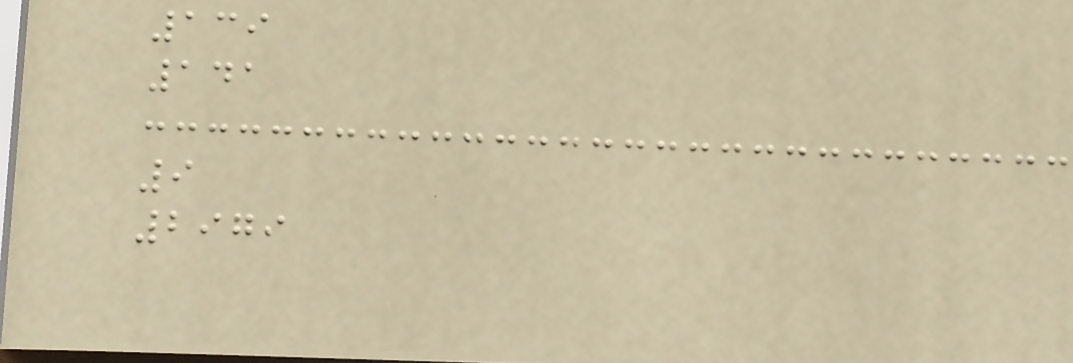139
141
9
2979
